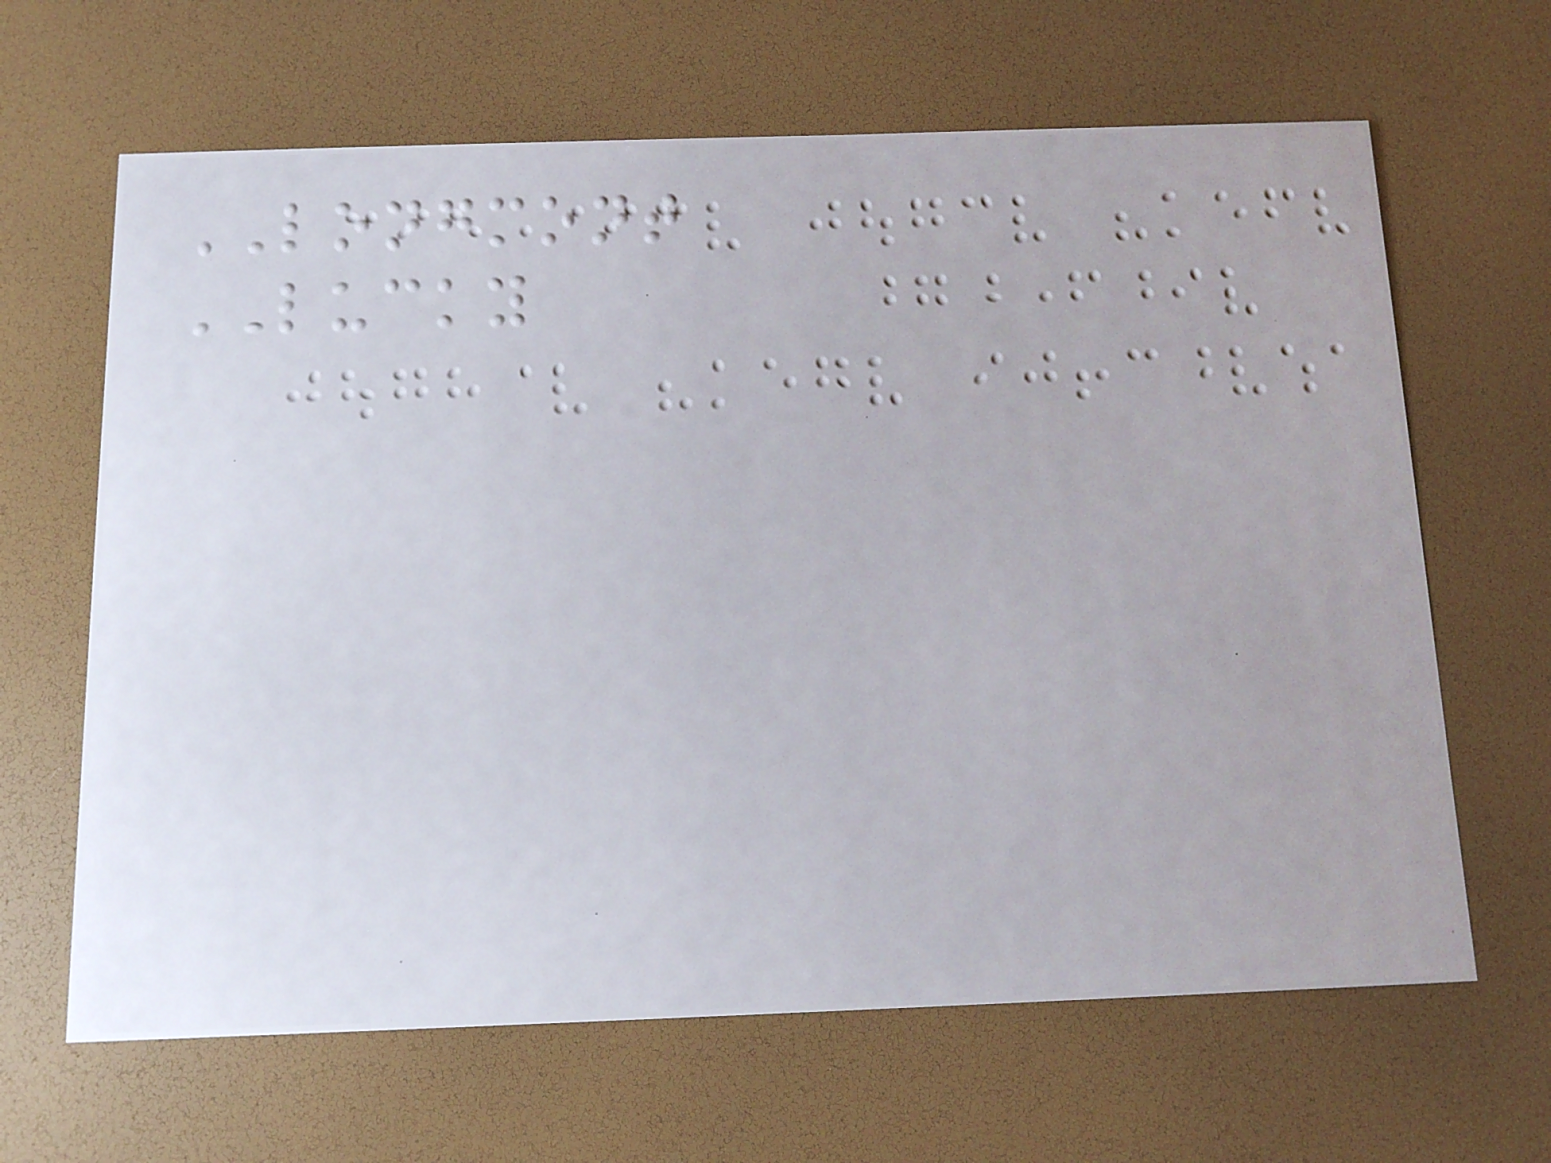LONGMONT
LUCKY
